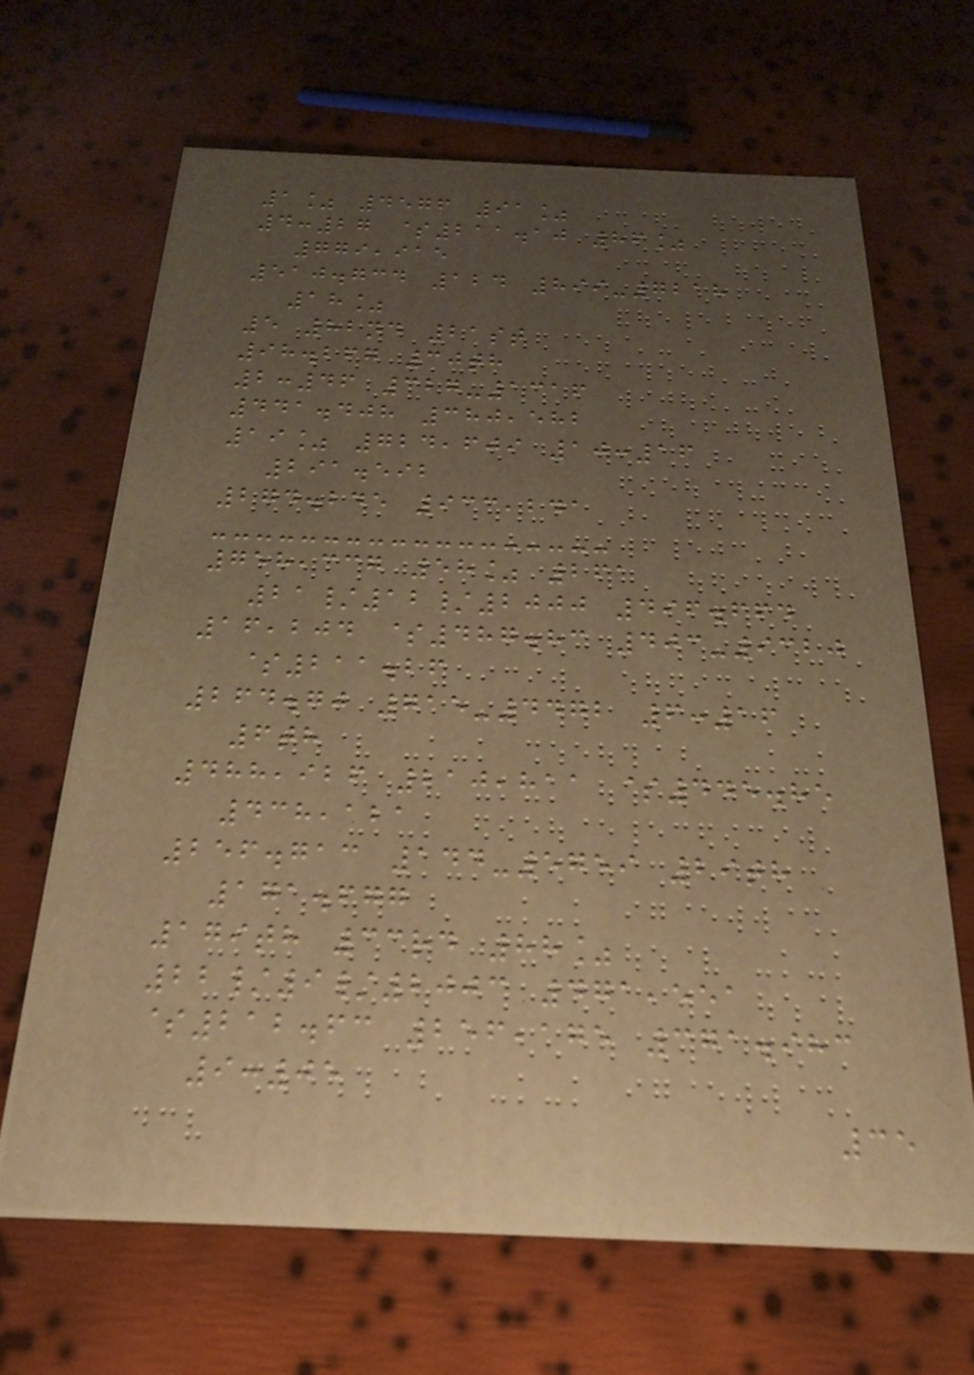1% 4576 91%
4:27 $211.10 86%
779,915
510.734 124 899-7218
18%
5 82nd 21st
98.267 30th
2:46 327-1316
441.408 380,582
19% 724,609 10:16
291.592
274.245 933,241
758,337 58% 261
21/12/2000 496.664
16,204 $487.83 403-9320
$211.26
264.70 715-4472 6:16
6th
488,926 210,811 $445.85
438,121
256.713 144-5759 29th
171.677
179th 33rd 88%
22/9/2003 471,551
$212.63 256,175 371.983
9:05
35
